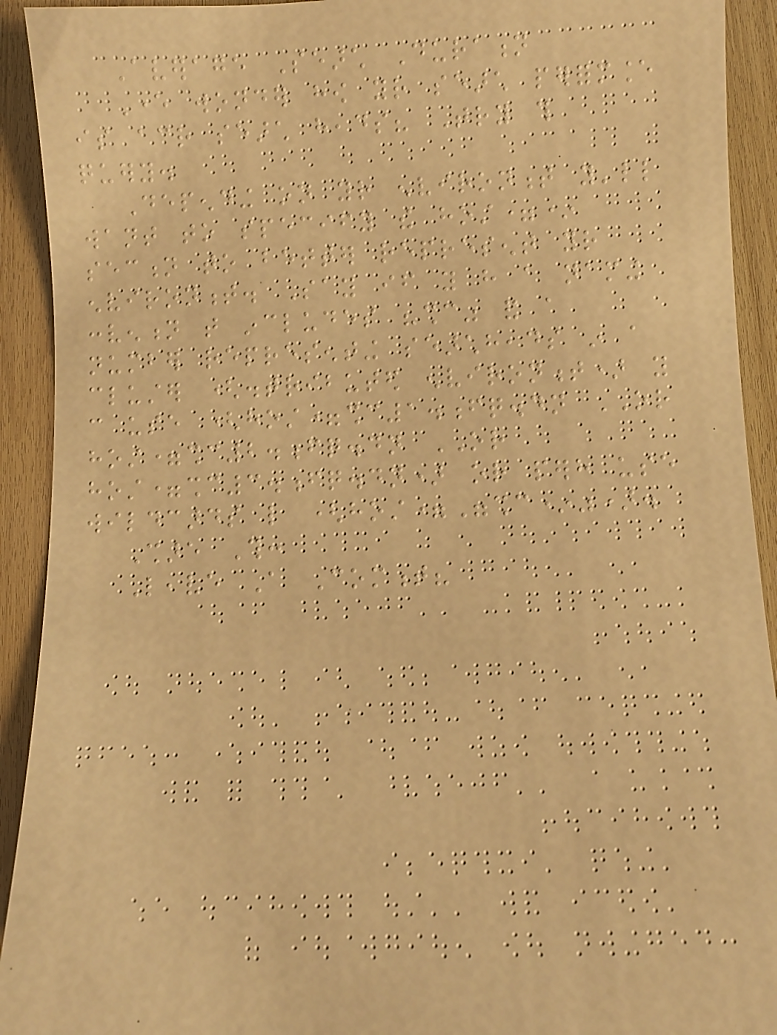Average Search Duration
Ever wonder how your search performance
is across search heads? Try this
query.
Depending on your environment you'll
want to specify the host=*
section to better represent your
environment. Say if you have a naming
convention that includes "shc" and a
number representing searchheads in a
cluster (distributed environment) you
can use (host=shc1.fq.dn OR
host=shc2.fq.dn OR
host=shc3.fq.dn) or perhaps use
wildcards like (host="shc*").
Share This:
Leave A Comment?
